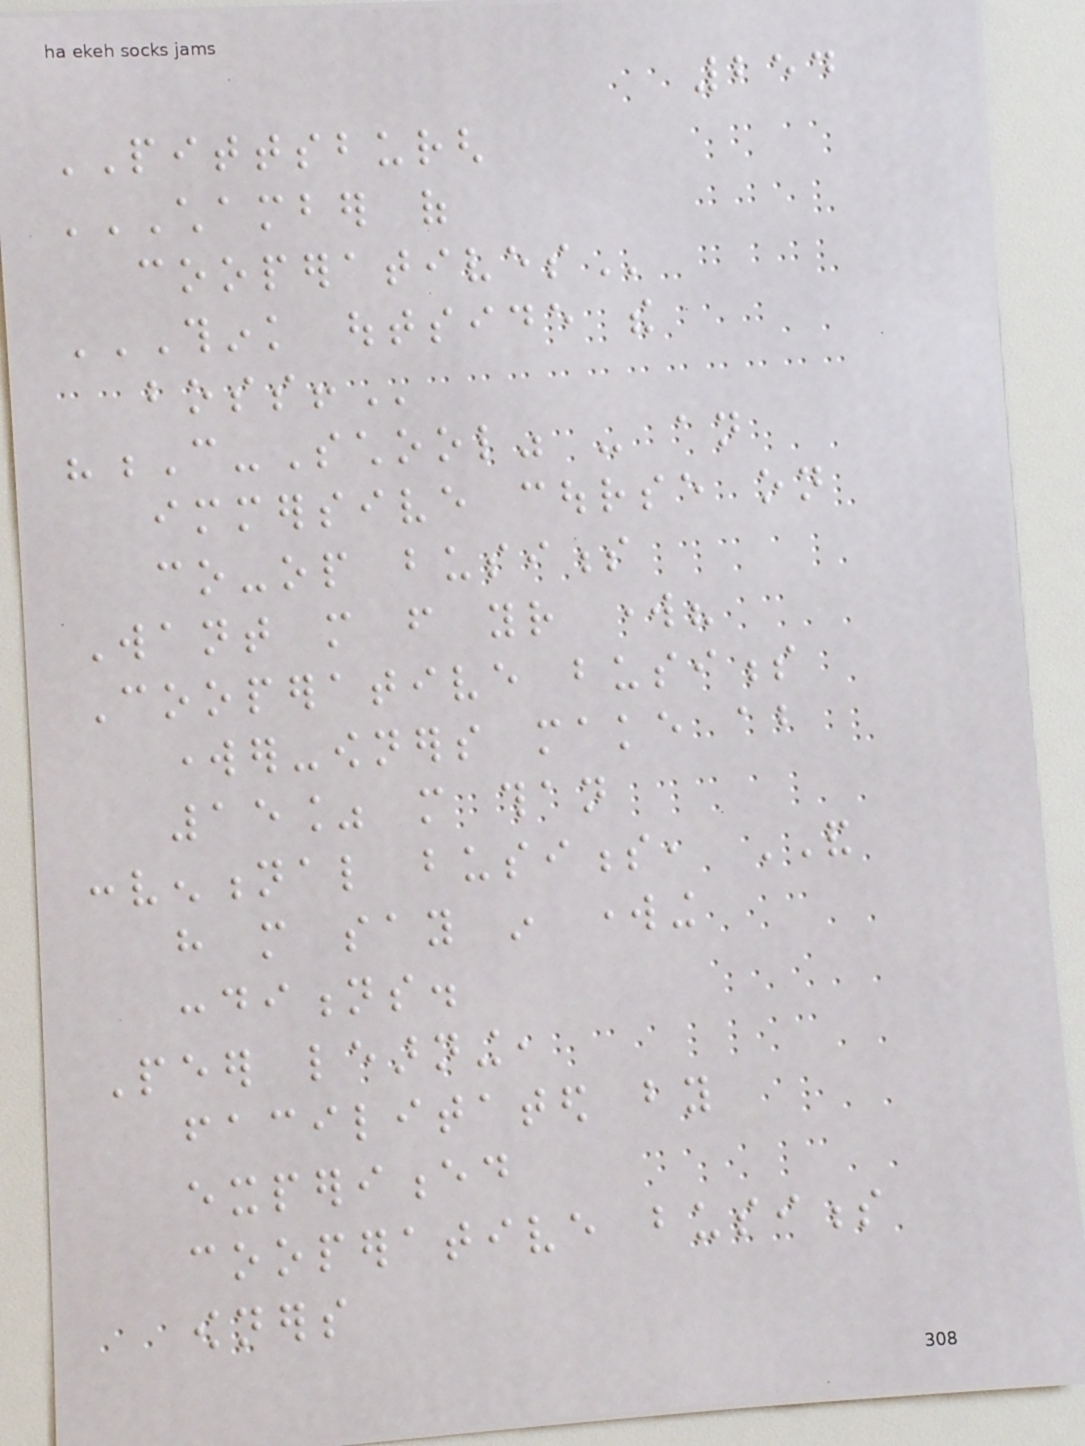254
PITTSBURGH
CHAMBER OF
COOPERATIVES
THINK OUTSIDE THE
BOSS!
"C-School" - an
immersive course on
co-op business
Want more from your work?
Cooperative business
worker-owners make about
15% more than
conventional business, AND
have more say in working
conditions.
Peer learning,
facilitated by
experienced
cooperative business
owners
